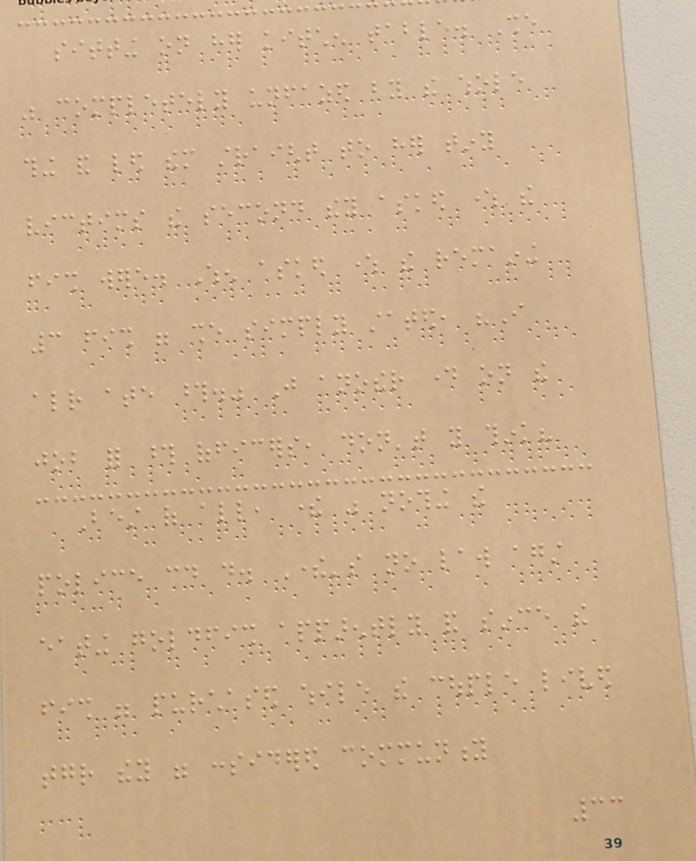sitting on her kitchen table. She
was completely unfazed by the whole
thing and led them straight to her tiny
victims the second they asked where the
fish were. When asked where the remaining
3 fish were she simply stated, "I
already ate those." Just another day on the
job for those officers, don't you think?
Best of all, there was nothing the
police could do. There's no law against
eating goldfish apparently and since the
fish were purchased while the couple lived
together they were considered community
33
